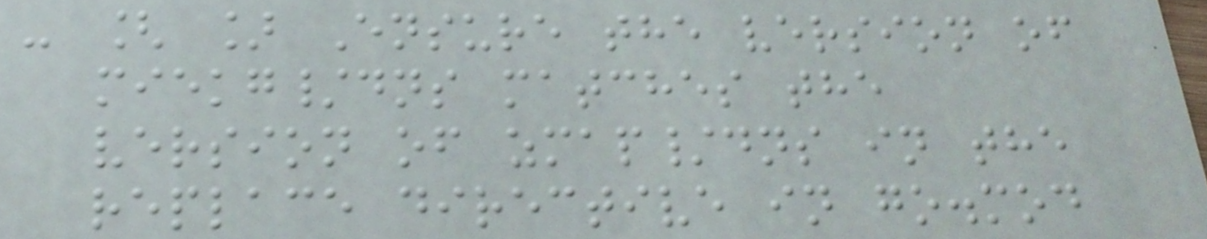- [ ] Ensure the version of
miekg/dns matches the
version of zmap/dns in the
replace directive in go.mod
